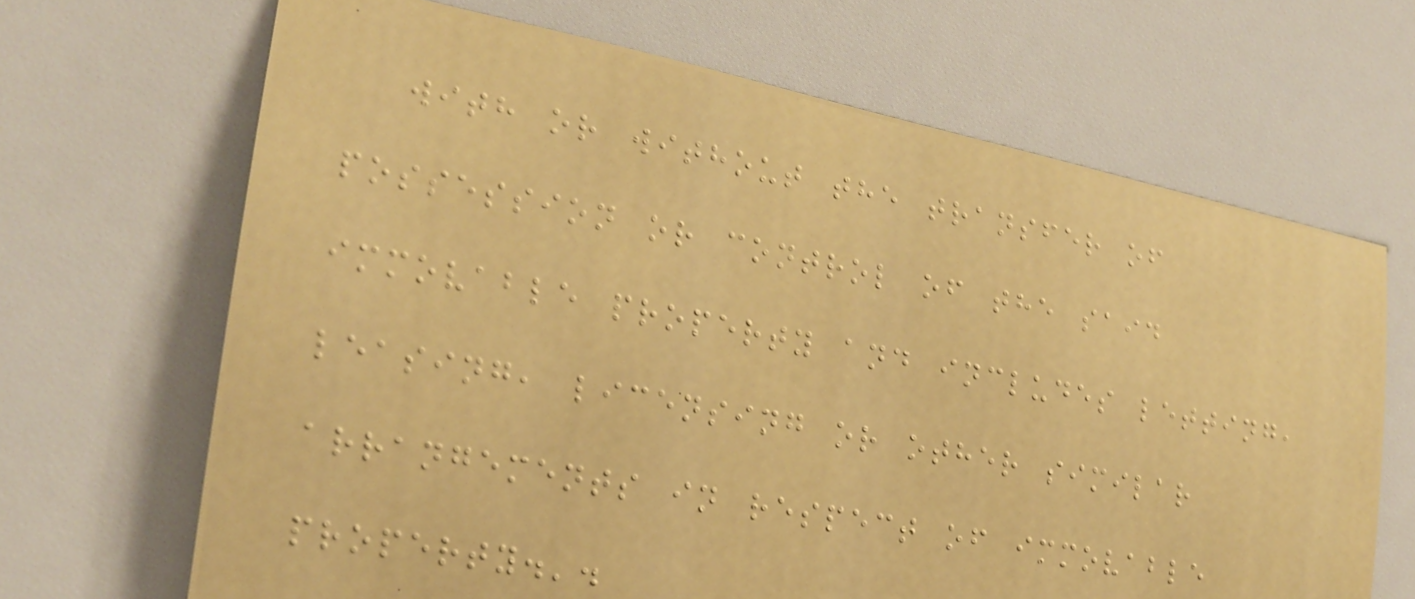with or without the transfer of
possession or control of the said
immovable property and includes letting,
leasing, licensing or other similar
arrangements in respect of immovable
property.'.
